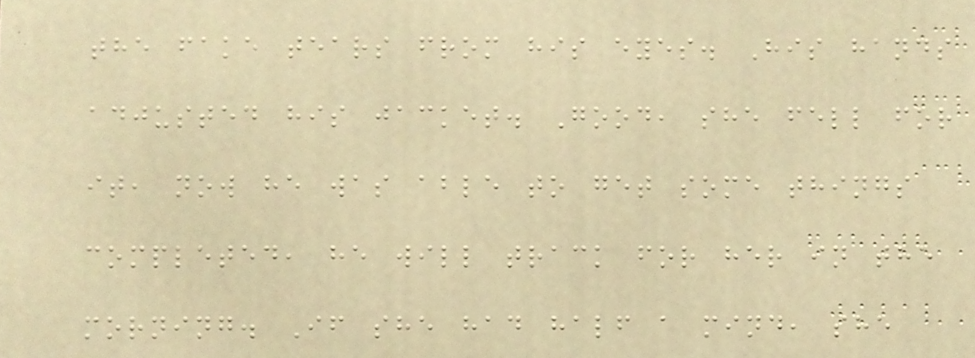the fake tears from his eyes. His hands
adjusted his jacket. Good, she fell for
it, now he was able to get some things
completed, he will track for her in the
morning. If she had half a mind, she
